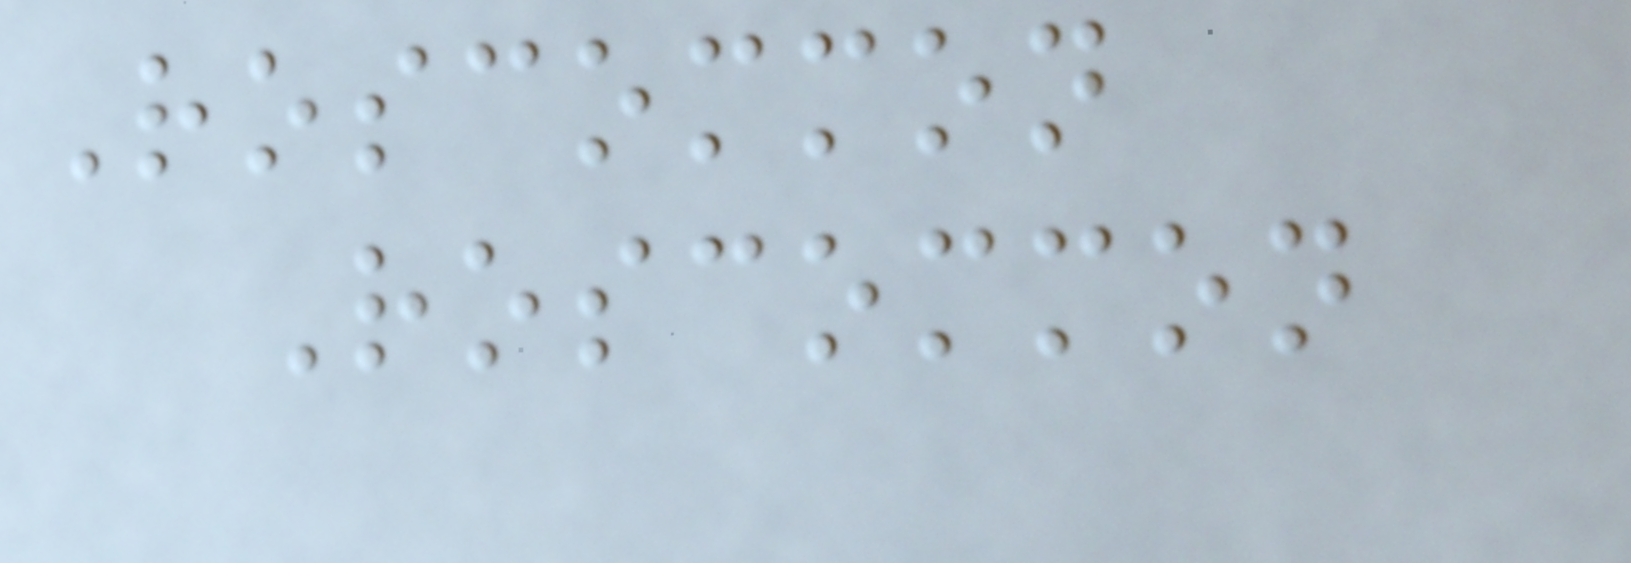Roscommon
Roscommon
